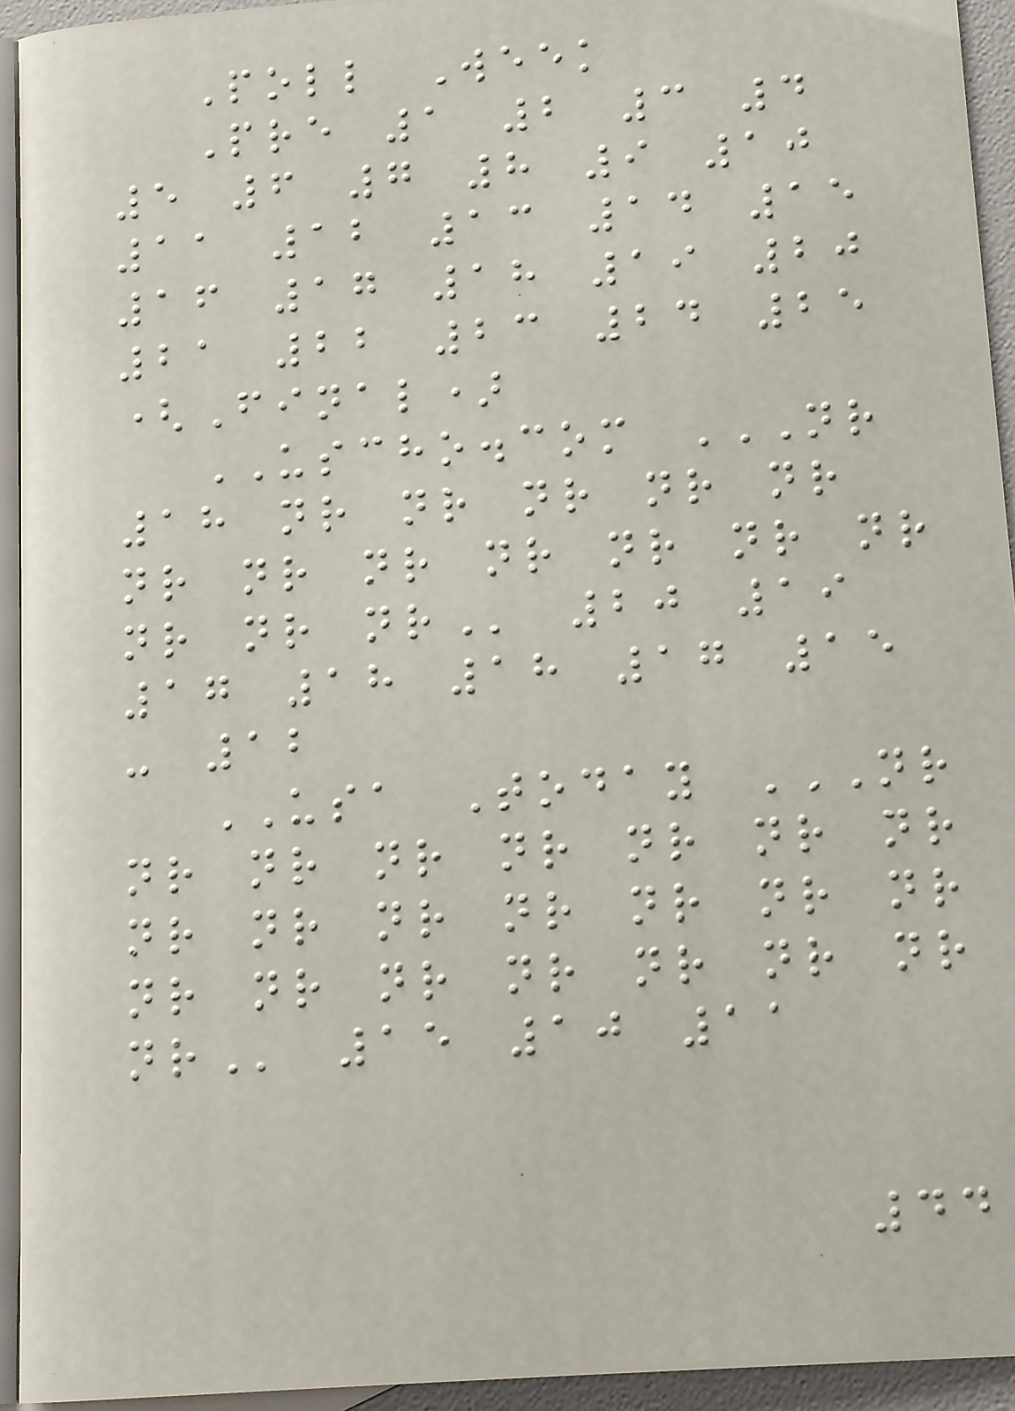Poll Week
Pre 1 2 3 4
5 6 7 8 9 10
11 12 13 14 15
16 17 18 19 20
21 22 23 24 25
(Final)
USCHO.com NR
18 NR NR NR NR NR
NR NR NR NR NR NR NR
NR NR NR 20 19
17 18 18 17 15
- 12
USA Today NR
NR NR NR NR NR NR NR
NR NR NR NR NR NR NR
NR NR NR NR NR NR NR
NR 15 10 11
44
